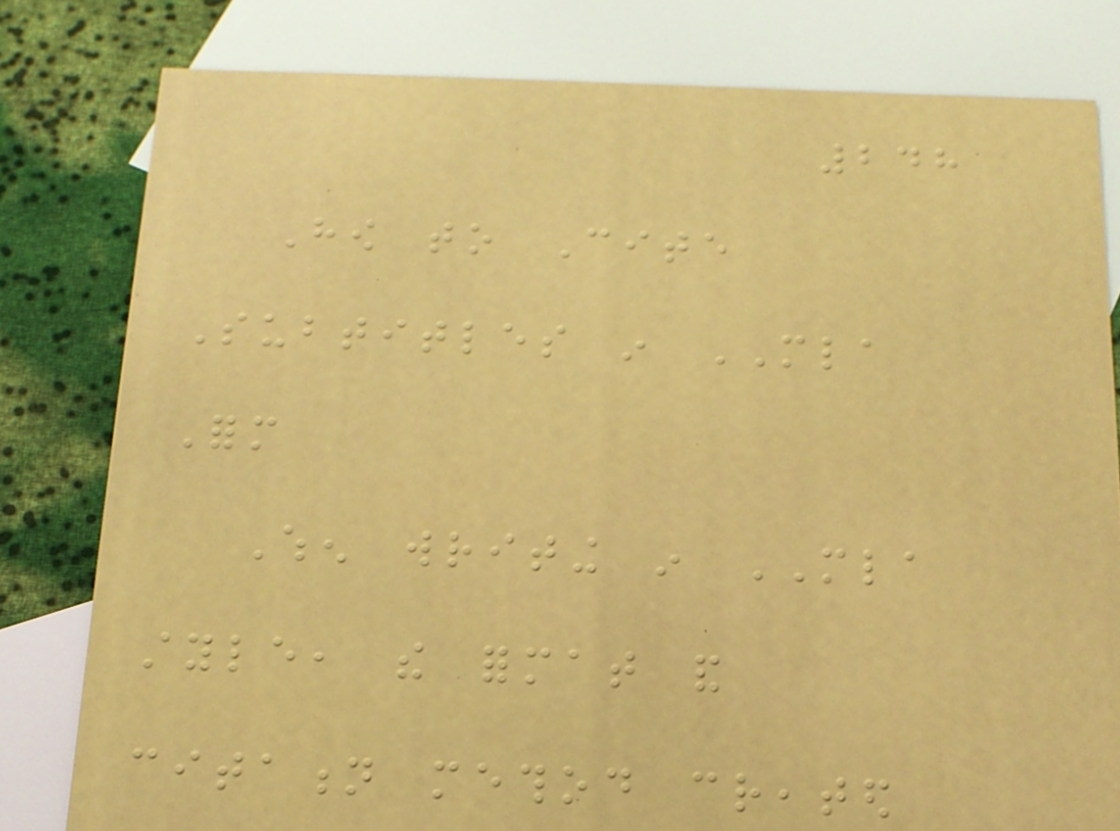248
How to Cite
Subtitles in MLA
Form
When writing in MLA
style, the format and
citation method created
